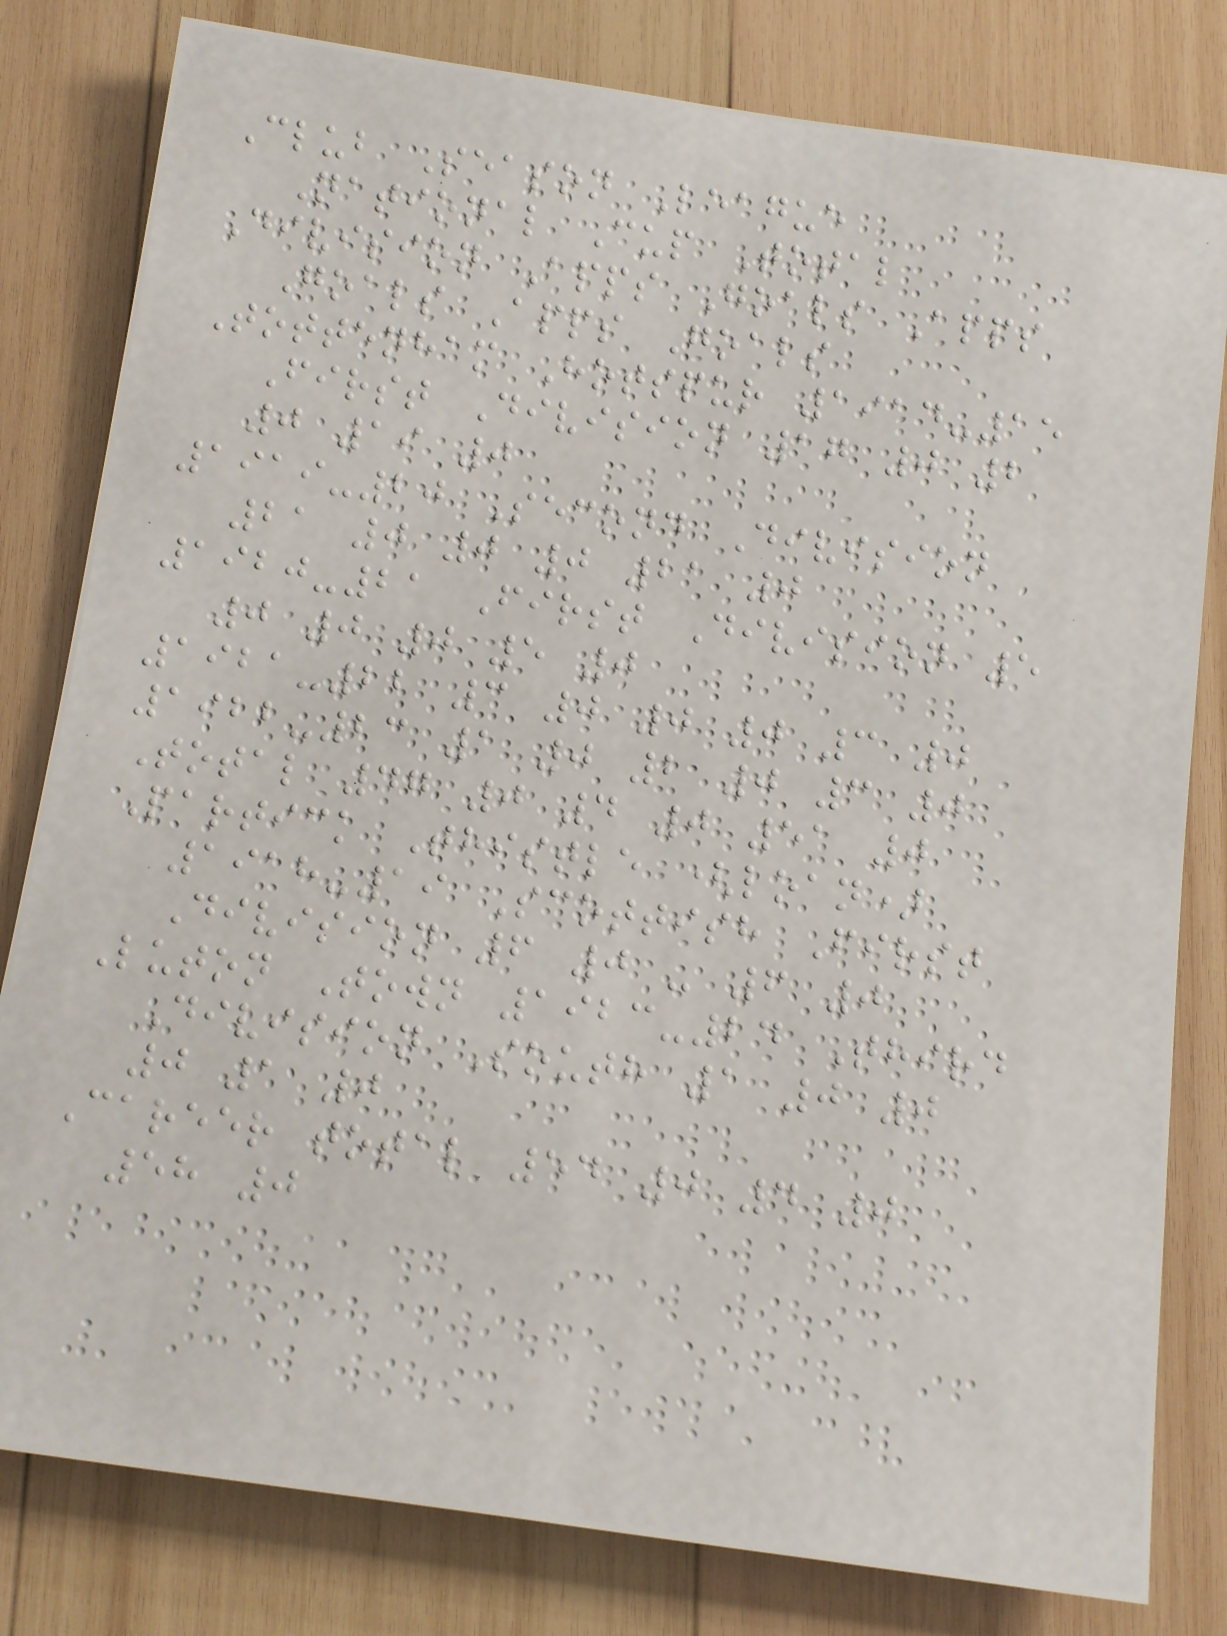Club Season League
National Cup Total
Division Apps Goals Apps
Goals Apps Goals
Tottenham Hotspur 1914-15
First Division 17 0 2
0 19 0
1919-20 Second Division
21 0 0 0 21 0
1920-21 First Division 5
0 0 0 5 0
1921-22 3 0 0 0 3 0
1922-23 1 0 2 0 3 0
Total 47 0 4 0 51 0
Partick Thistle (loan)
1918-19 Scottish First
Division 6 0 - 6 0
Luton Town 1923-24 Third
Division South 1 0 0
0 1 0
Career total 54 0 4 0
58 0
